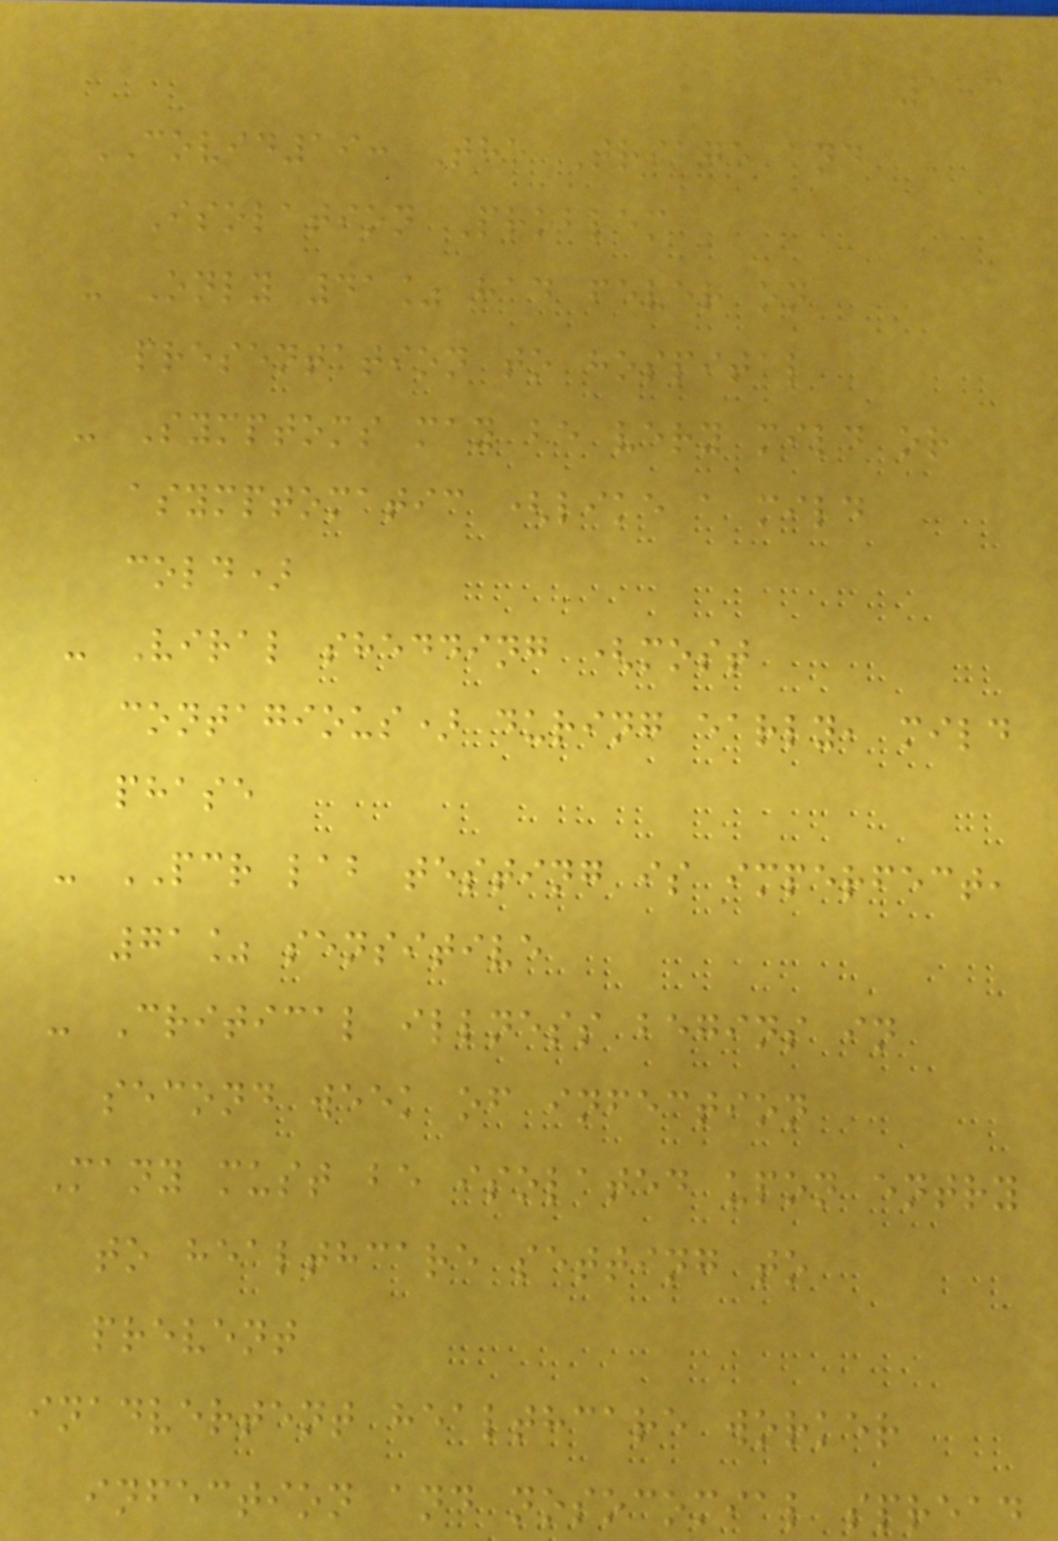183
COVID19: The Triage and
Isolation Problem
- Only 41% had fever on
presentation to hospital
- Symptoms may be very mild or
asymptomatic (like a mild
cold)
- Viral shedding (most
contagious) during early, mild
phase
- PCR lab testing is imperfect,
71% sensitive
- Critical illness begins in
second week of infection
Many must be isolated upon entry
to healthcare setting to
prevent
inadvertent healthcare worker
infection and nosocomial spread
